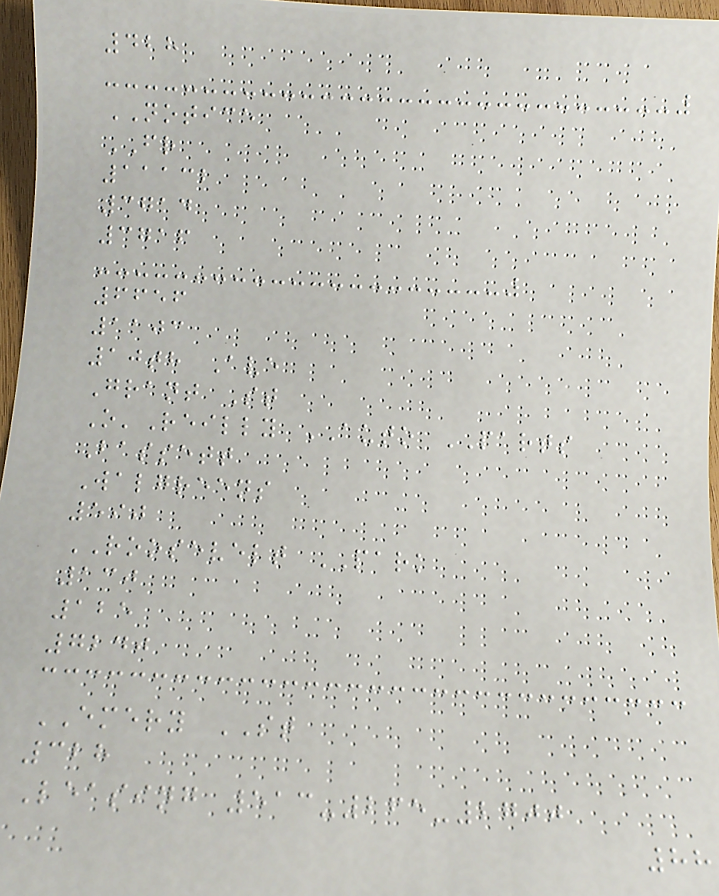428
NOTICE
FR
11132
3714
3716
6656
1103
10th Ave
Grant St
O'Reilly AUTO PARTS
Bassett
Walgreens
590
ROOSEVELT PARK
130
125
7240
EMERY ST
328
Leasing 513-265-2700
88
